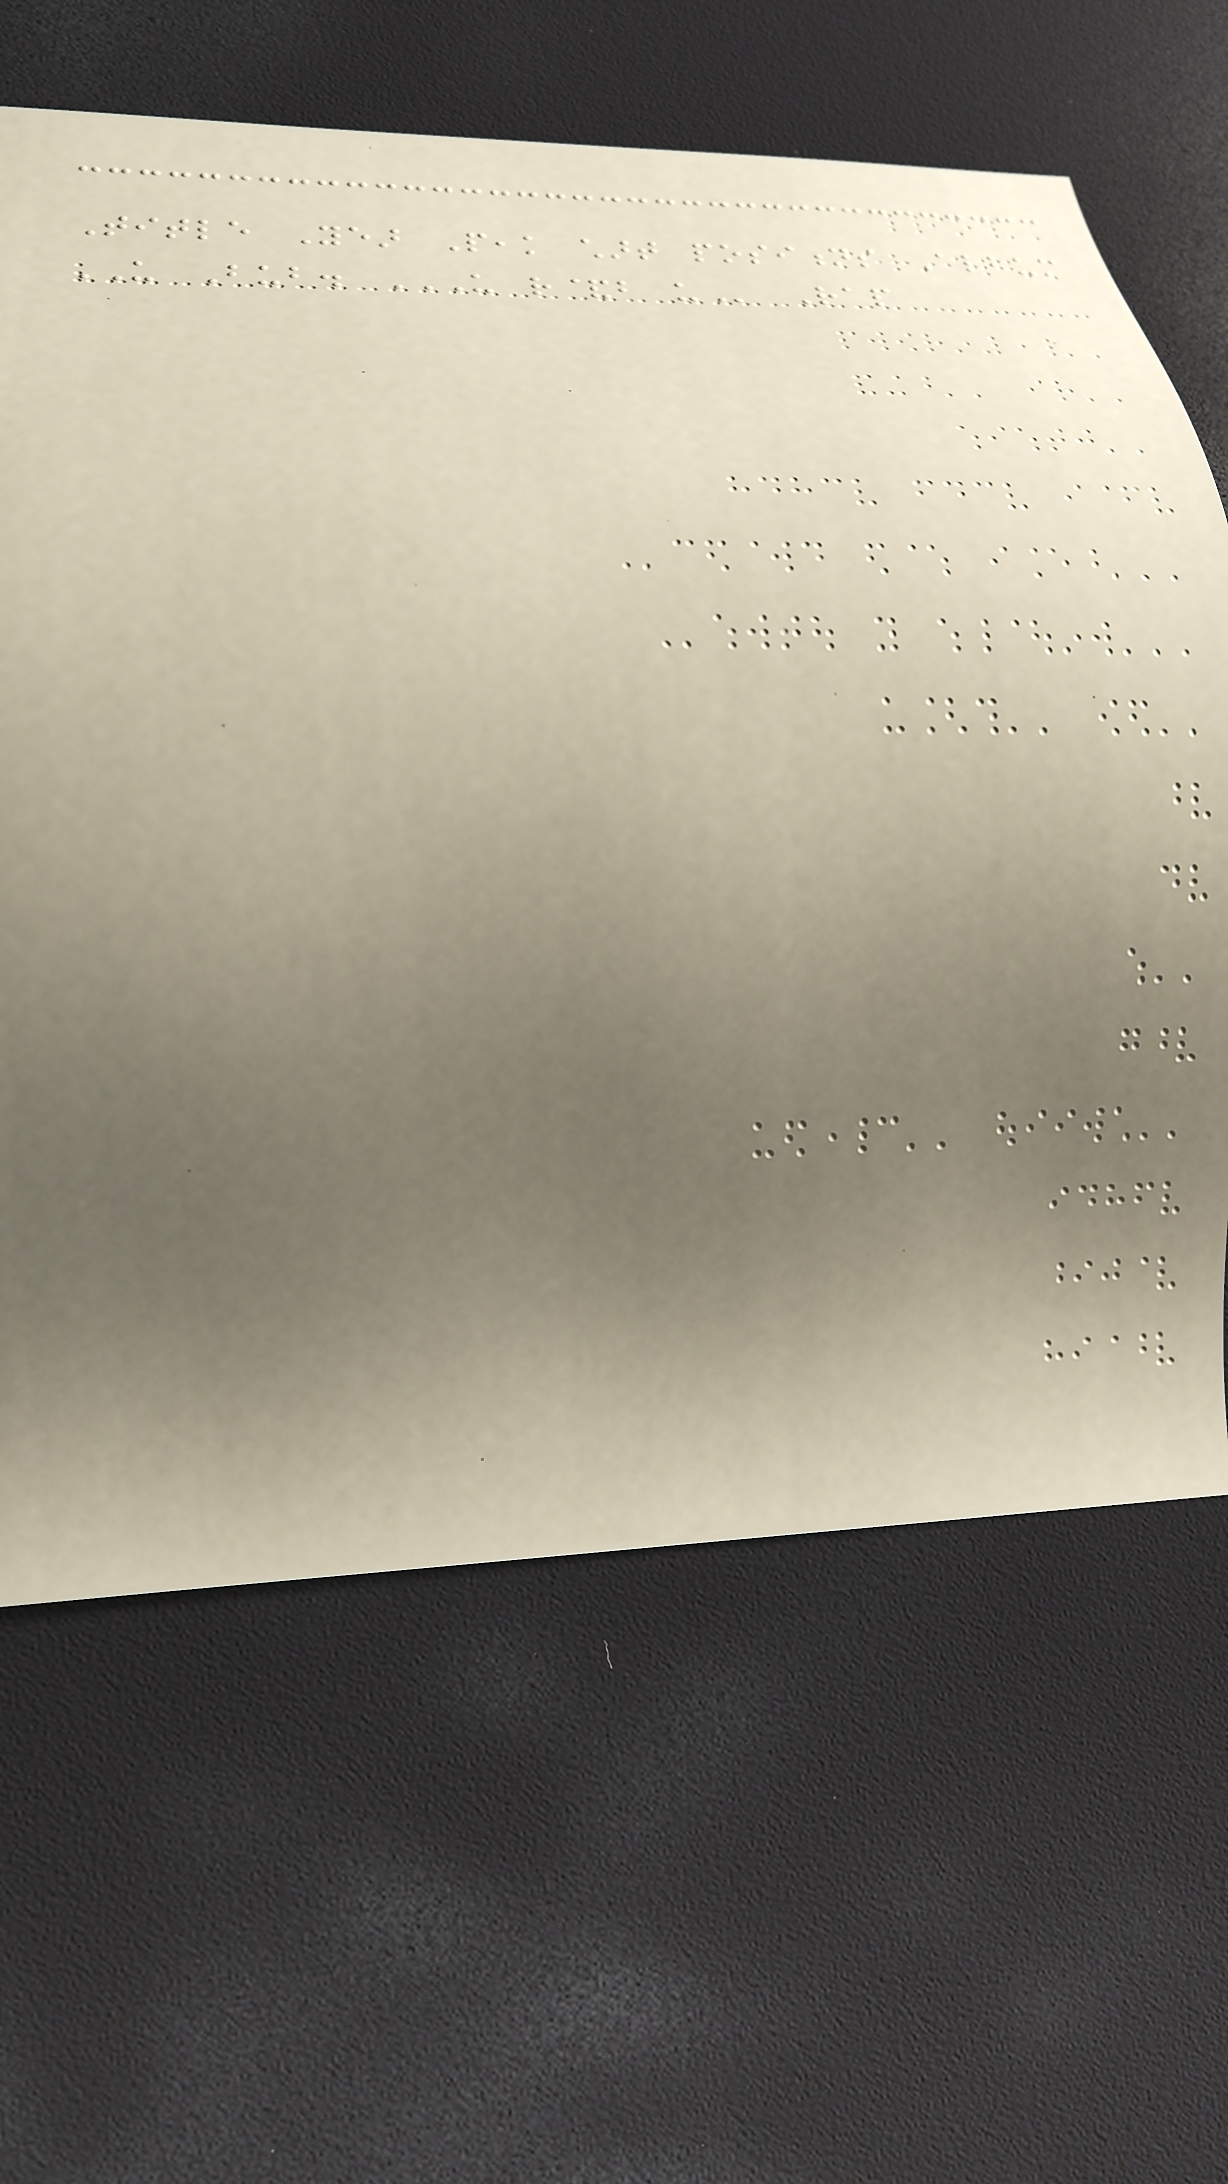Title Year Peak chart positions Album
US Bub. US R&B US Rap
